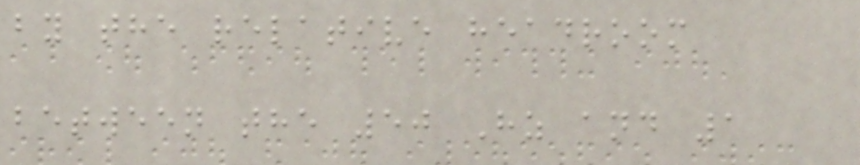by the relative headroom
between the 50 Hz and 1
